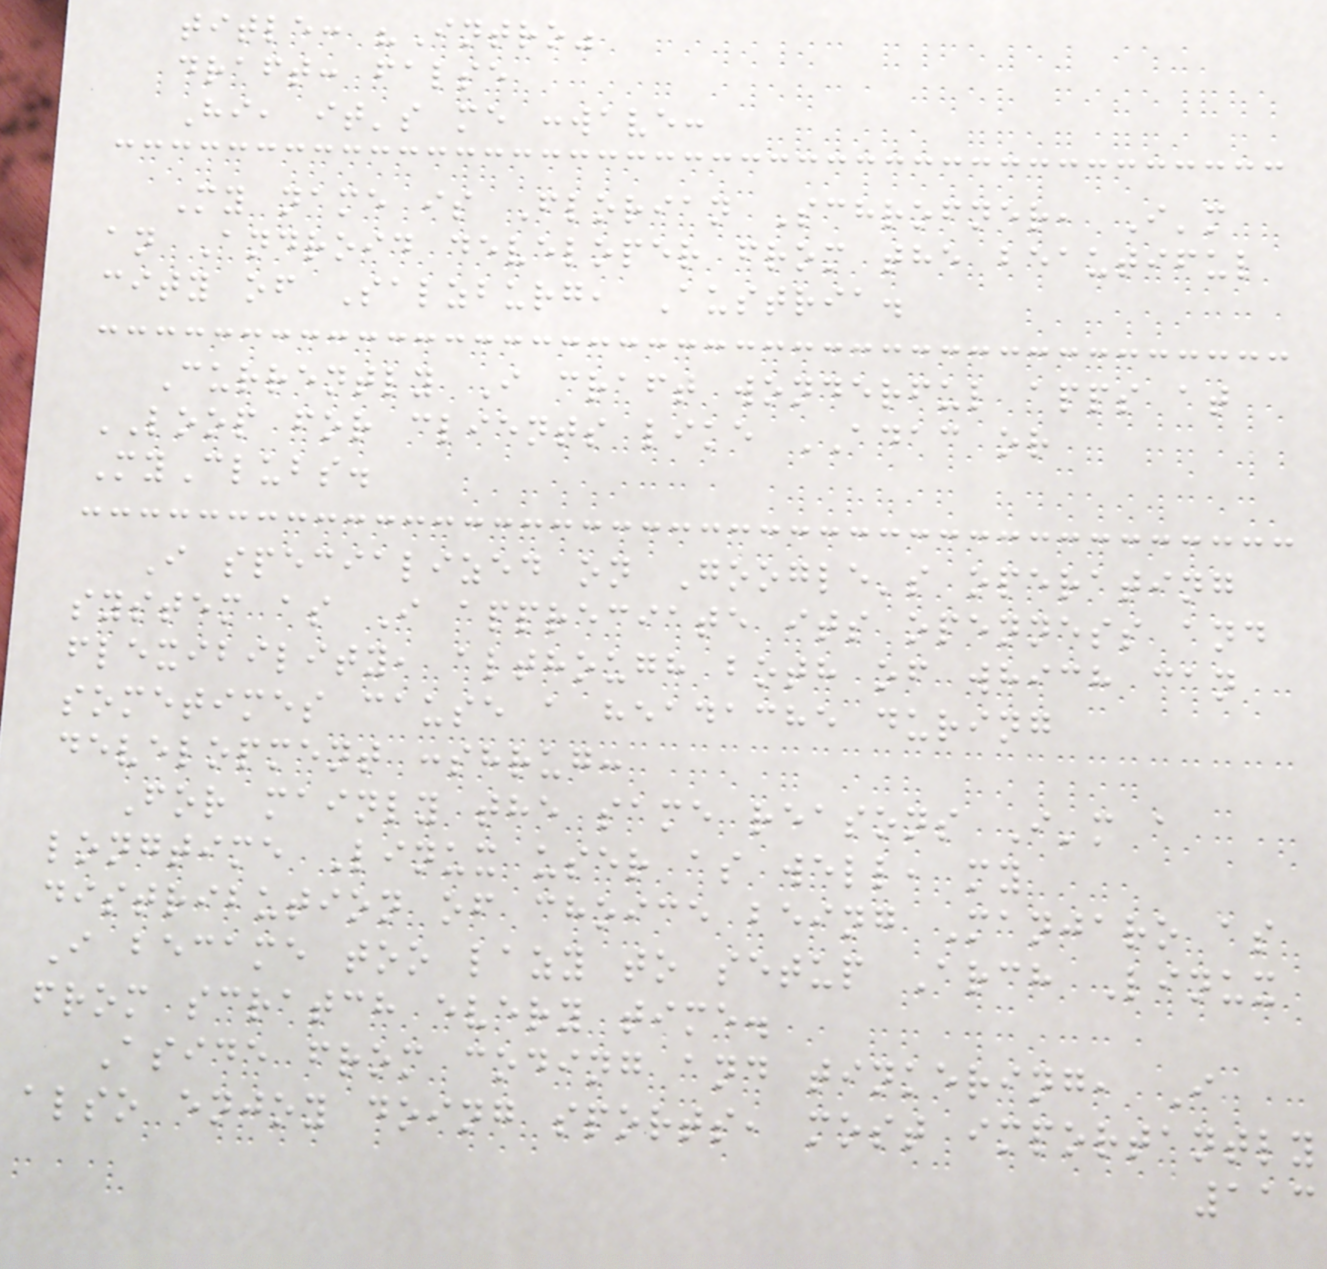title: "Intro"
draft: false
Hi, it's me :wave:
My name is Florian Schrofner, I'm
an Android developer from the beautiful
city of Salzburg, Austria.
Currently I craft wonderful apps at
LOOP for clients like ADAC or
MyClubs.
I specialized on Google's operating
system as I appreciate its openness and
flexibility, although both of which can
sometimes cause a headache during
development :shrug:
For mainly the same reasons I'm a
longtime Linux user as well, my
distribution of choice being Manjaro as
I became too lazy to setup Arch Linux
from scratch every time.
Aside from coding and tinkering, I
also enjoy doing sports, most importantly
113
